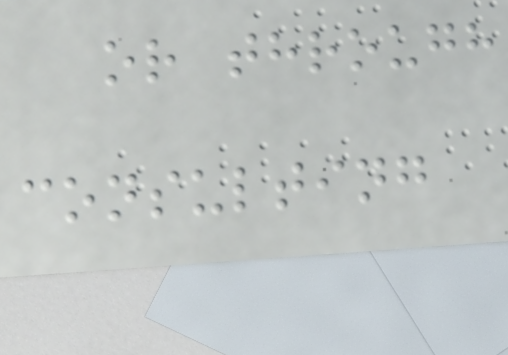or through
consulting
